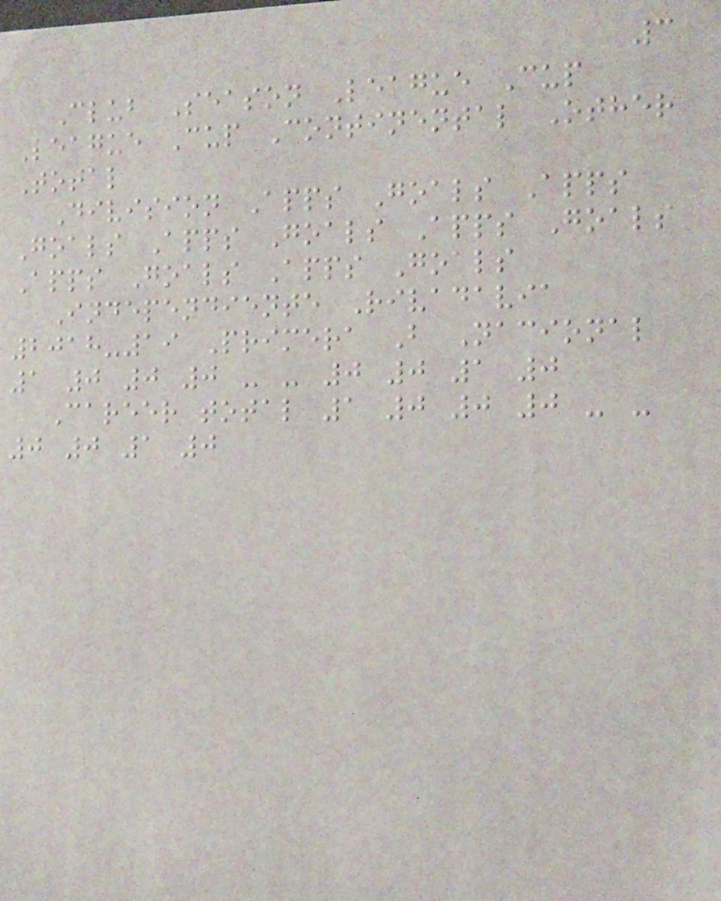3
Club Season League Cup
League Cup Continental Other
Total
Division Apps Goals Apps
Goals Apps Goals Apps Goals
Apps Goals Apps Goals
Independiente Rivadavia
2018-19 Primera B Nacional
1 0 0 0 - - 0 0 1 0
Career total 1 0 0 0 - -
0 0 1 0
